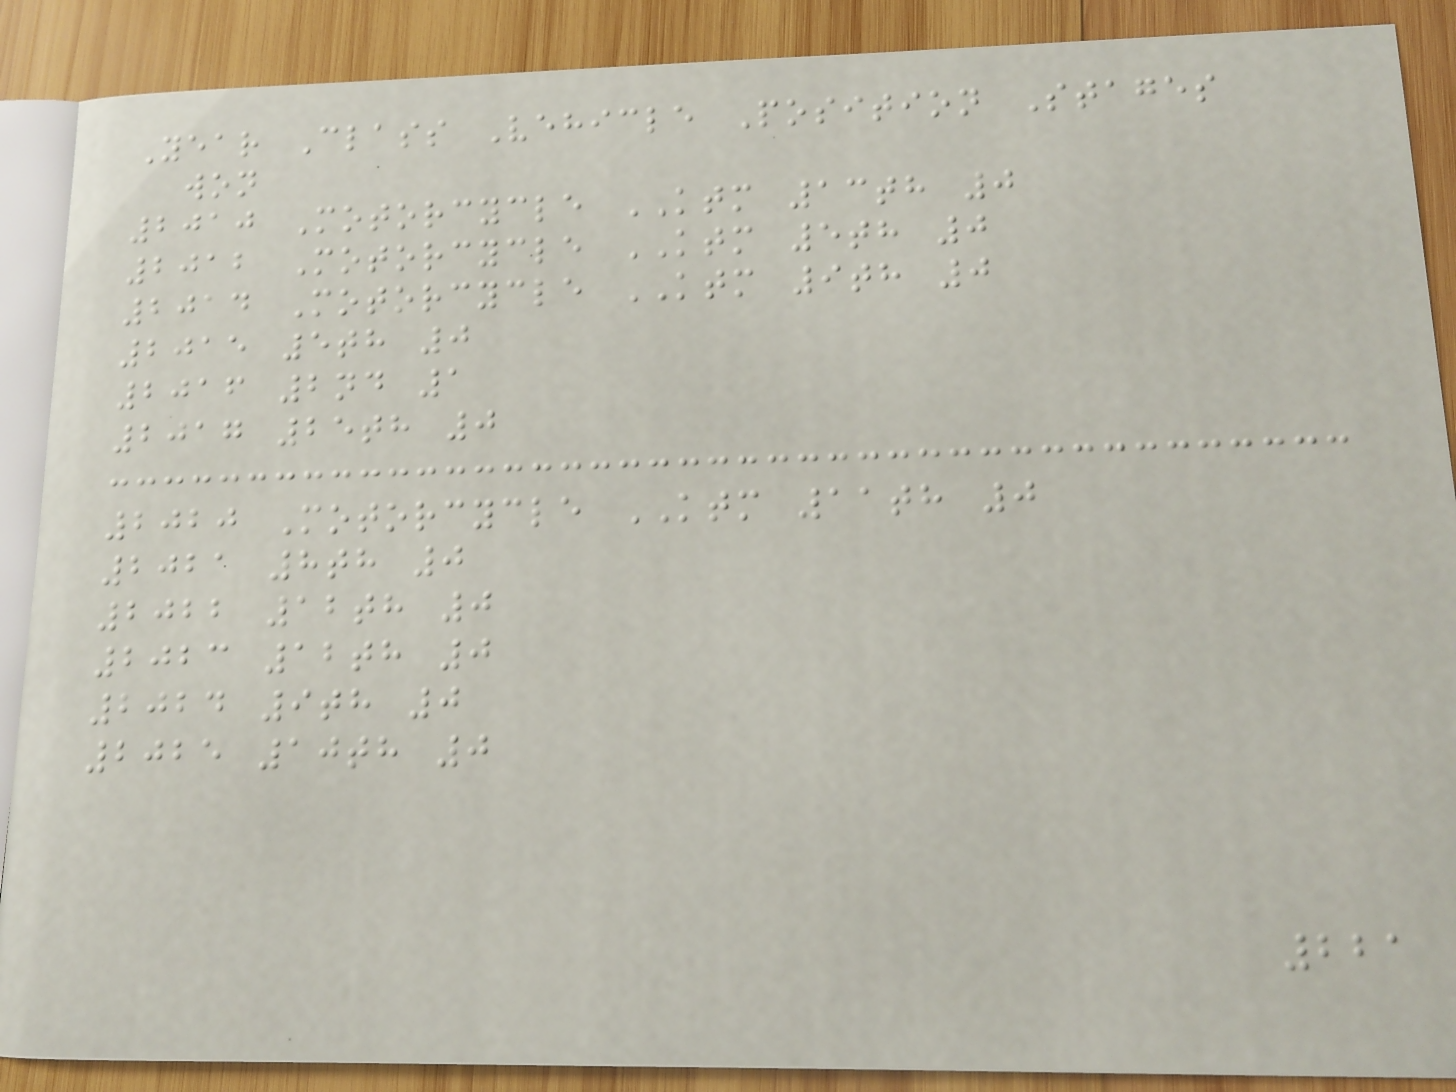Year Class Vehicle Position Stages
won
2010 Motorcycle KTM 13th 0
2012 Motorcycle KTM 5th 0
2014 Motorcycle KTM 9th 0
2015 5th 0
2016 2nd 1
2017 25th 0
2020 Motorcycle KTM 11th 0
2021 8th 0
2022 12th 0
2023 12th 0
2024 9th 0
2025 10th 0
221
